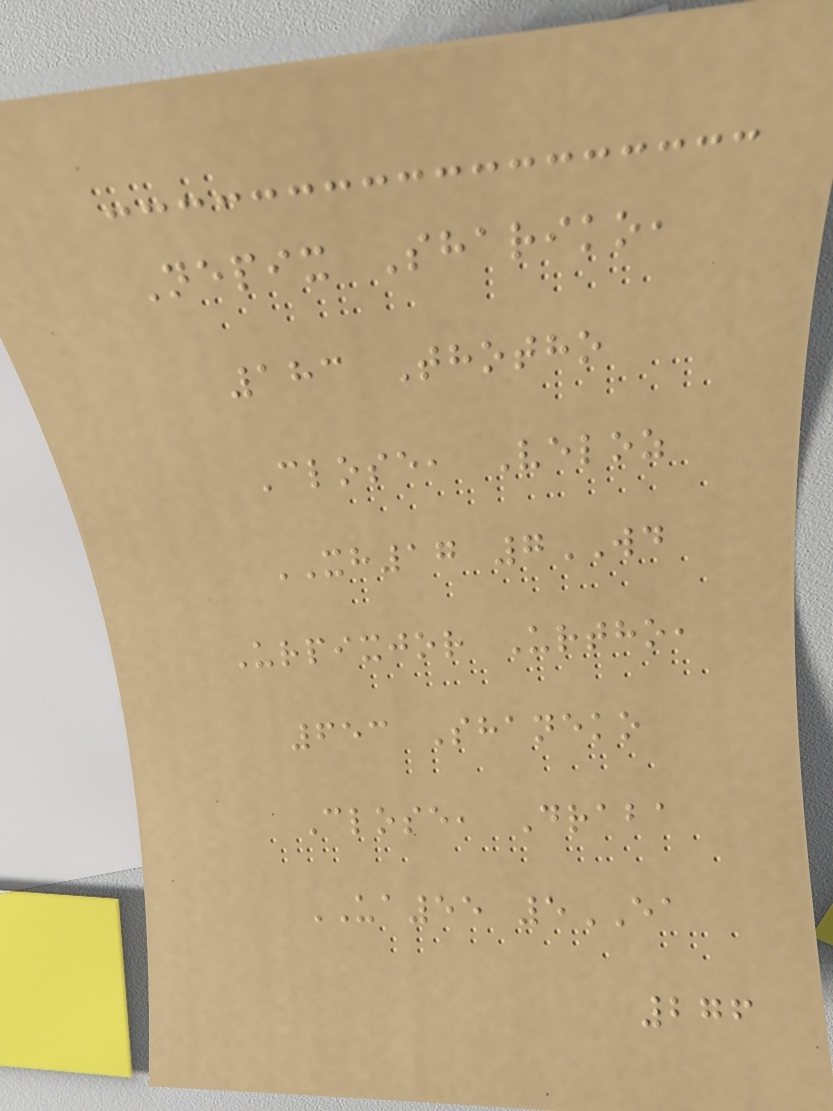Nepix Shariko,
183 Thotho
Close, Veloz
XH17 7WD
Urpixjor Urtho,
653 Shaneko
Close, Draba
UA55 5EA
276
